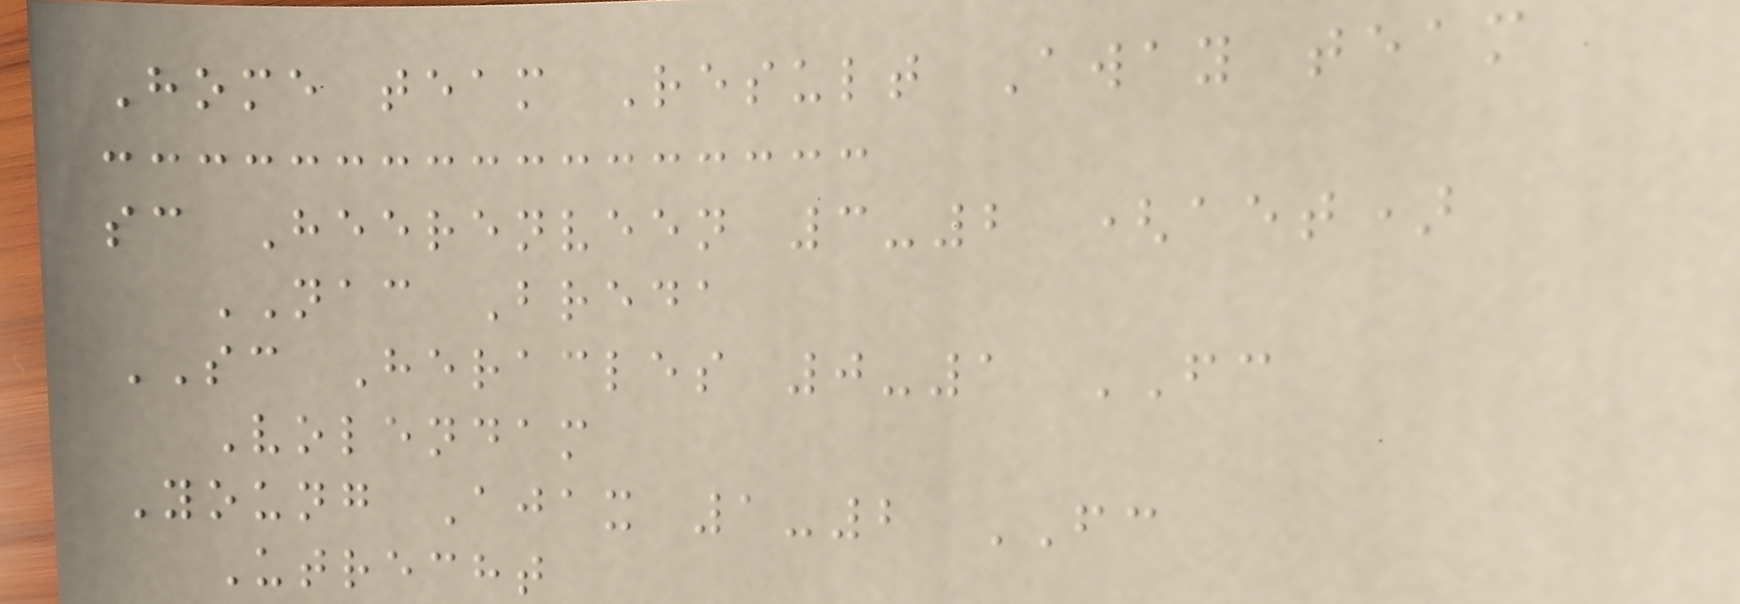Home team Result Away team
sc Heerenveen 3-2 (aet)
NAC Breda
SC Heracles 0-1 FC
Volendam
Young Ajax 1-2 FC
Utrecht
